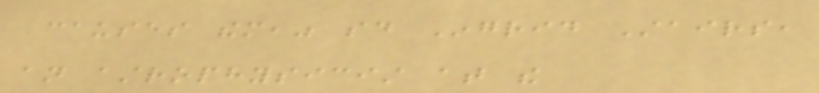causes them," said Ingrid Stairs,
an astrophysicist at the
